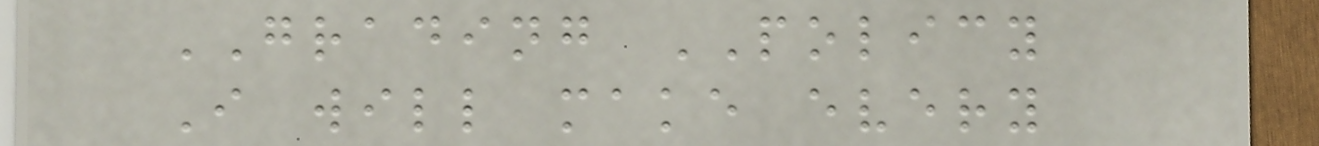GRADING POLICY
I will make every
